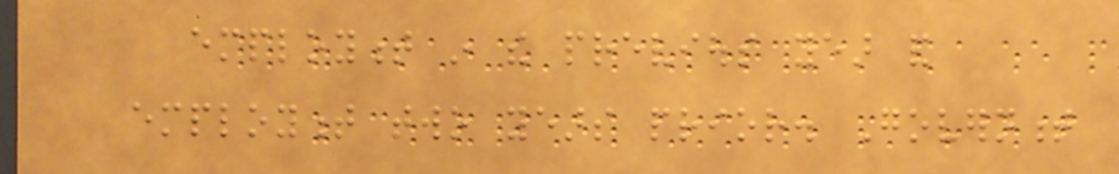employment in the previous year and
employment two years prior. Government
